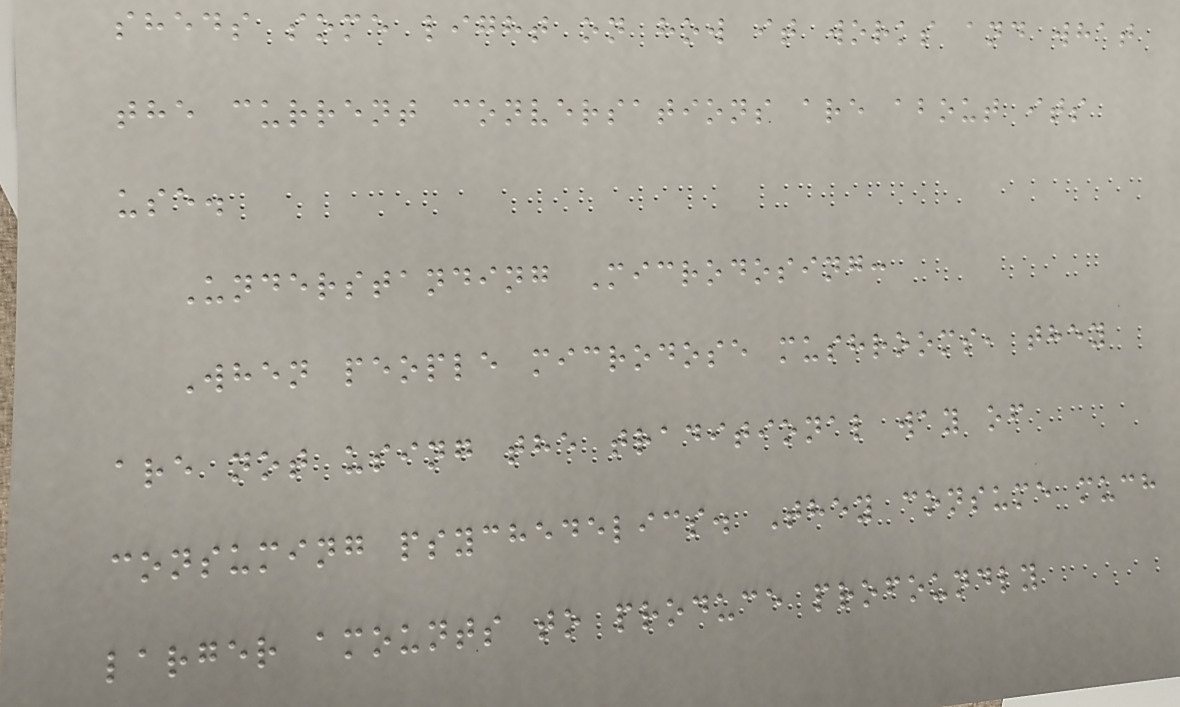sheds some light on how it works and what
the current conversations are about its
use.
Understanding Microdosing:
When people microdose mushrooms, they
are not using the traditional way of
consuming psychedelics. They consume much
larger amounts to produce profoundly
